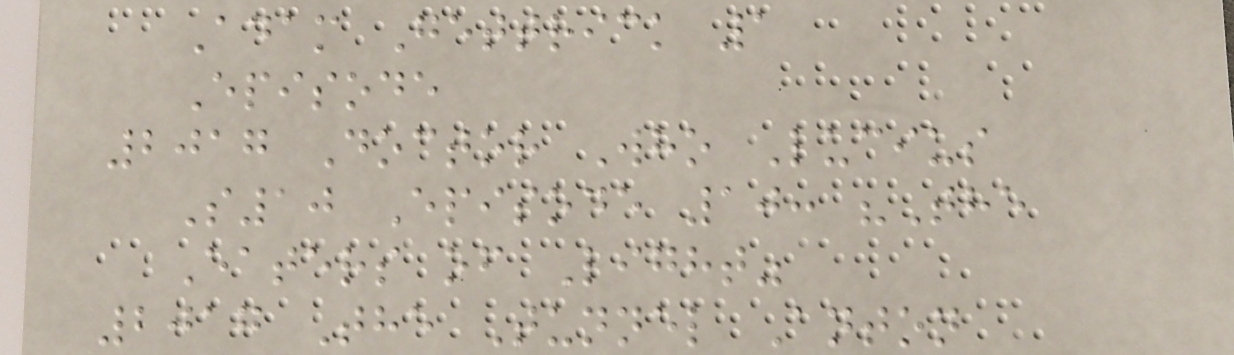Adam Gettrick 1
Episode
2017 Doctor Who Lucius
S10 Episode 10: "The
Eaters of Light"
2017 The Tunnel Anton
